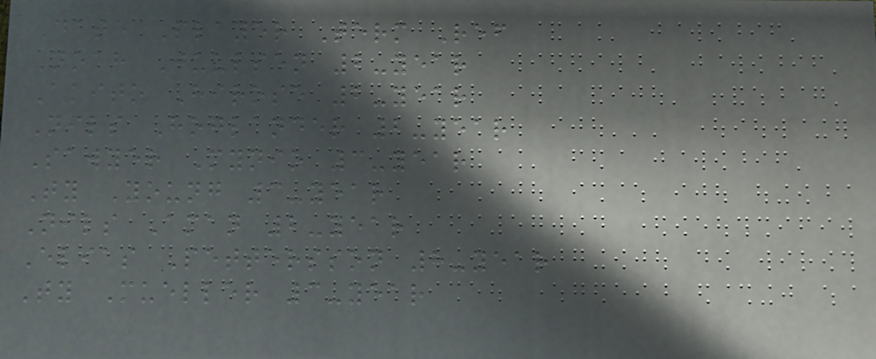Date Player Term Ref
Noah Juulsen 2-year
Akito Hirose 2-year
Nils Hoglander 2-year
Sawyer Mynio 3-year
Ty Young 3-year
Nils Aman 2-year
Elias Pettersson 8-year
Ty Mueller 3-year
